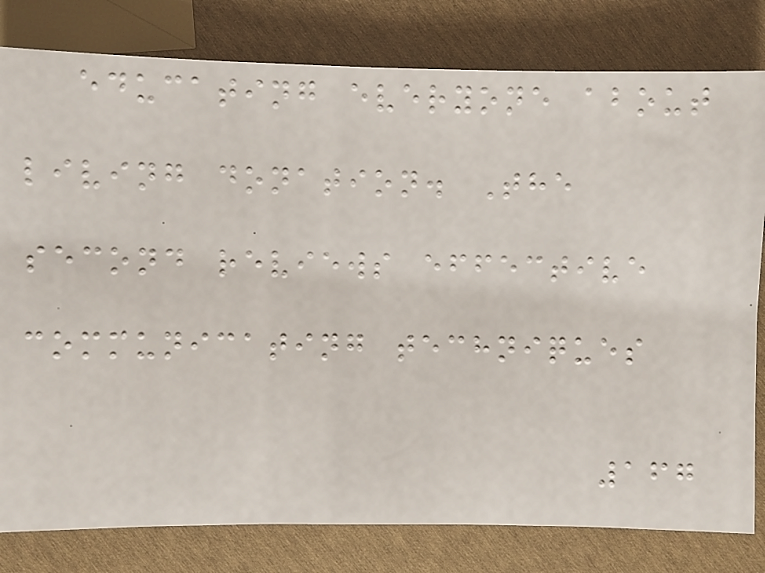educating everyone about
living donation. The
second reviews effective
communicating techniques
167
